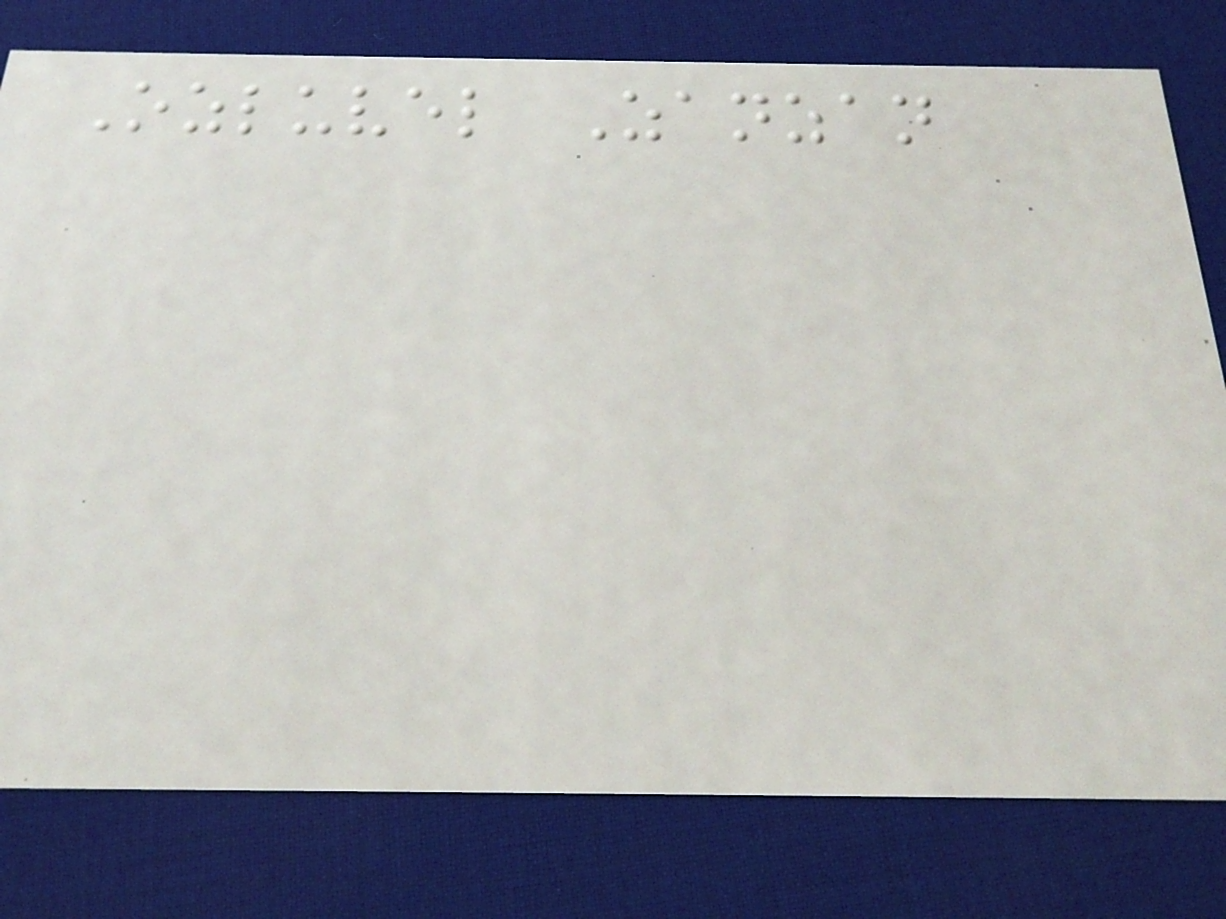Ozluvel Zanzan
